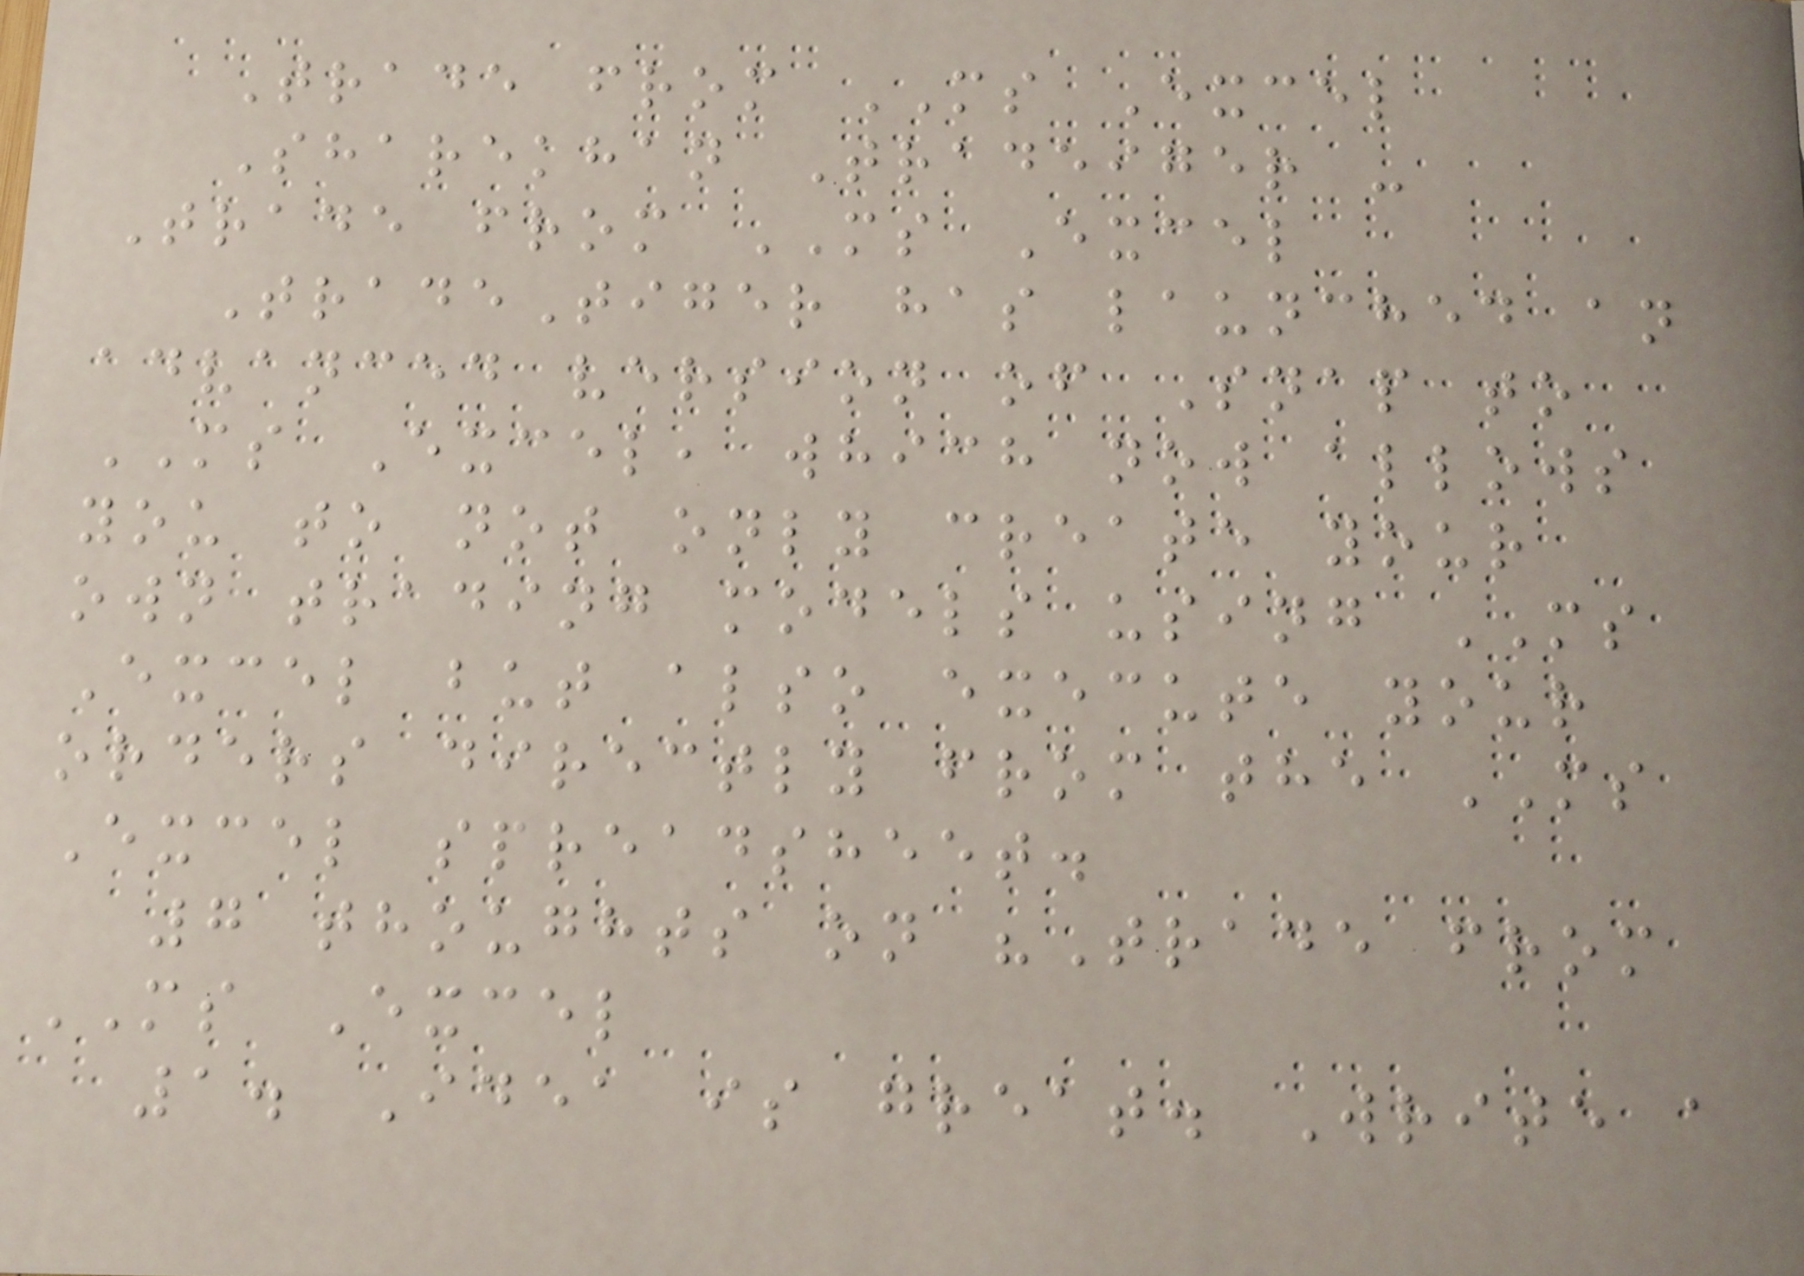Trade from MS Excel
Sharekhan Tradeiger -
Trade from MS Excel
TradeTiger has launched an
advanced version of Snap to
MS Excel, which now allows
you to not only create your
own trading models using MS
Excel but also execute your
orders directly from the MS
Excel spreadsheet.
7 thoughts on "Trade from
MS Excel
1. Idea is great. Write a
